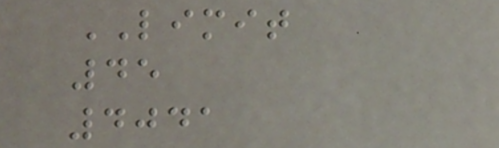LIMIT
45
4041
